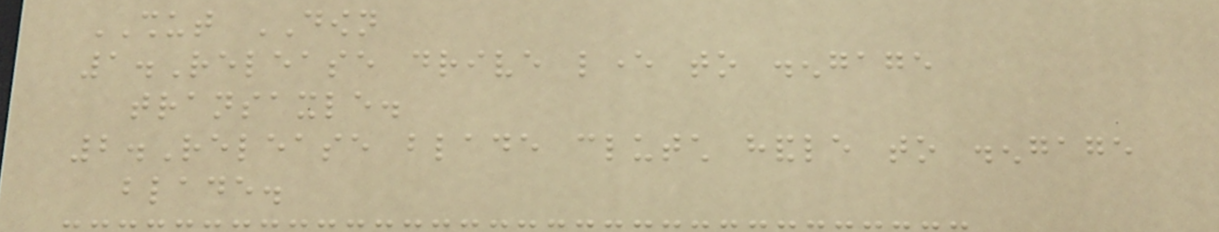SHUT DOWN
1.Release drive lever to disengage
transaxle.
2.Release blade clutch handle to disengage
blade.
